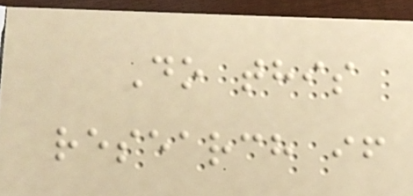Do this
research if
